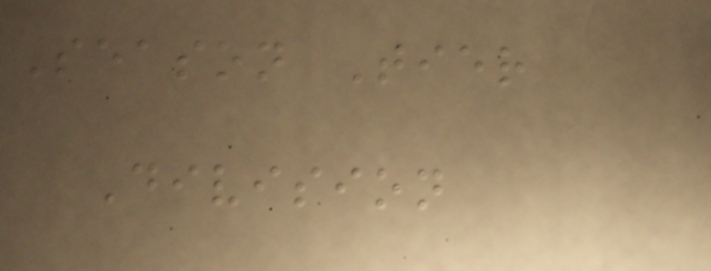Season Tier
Division
